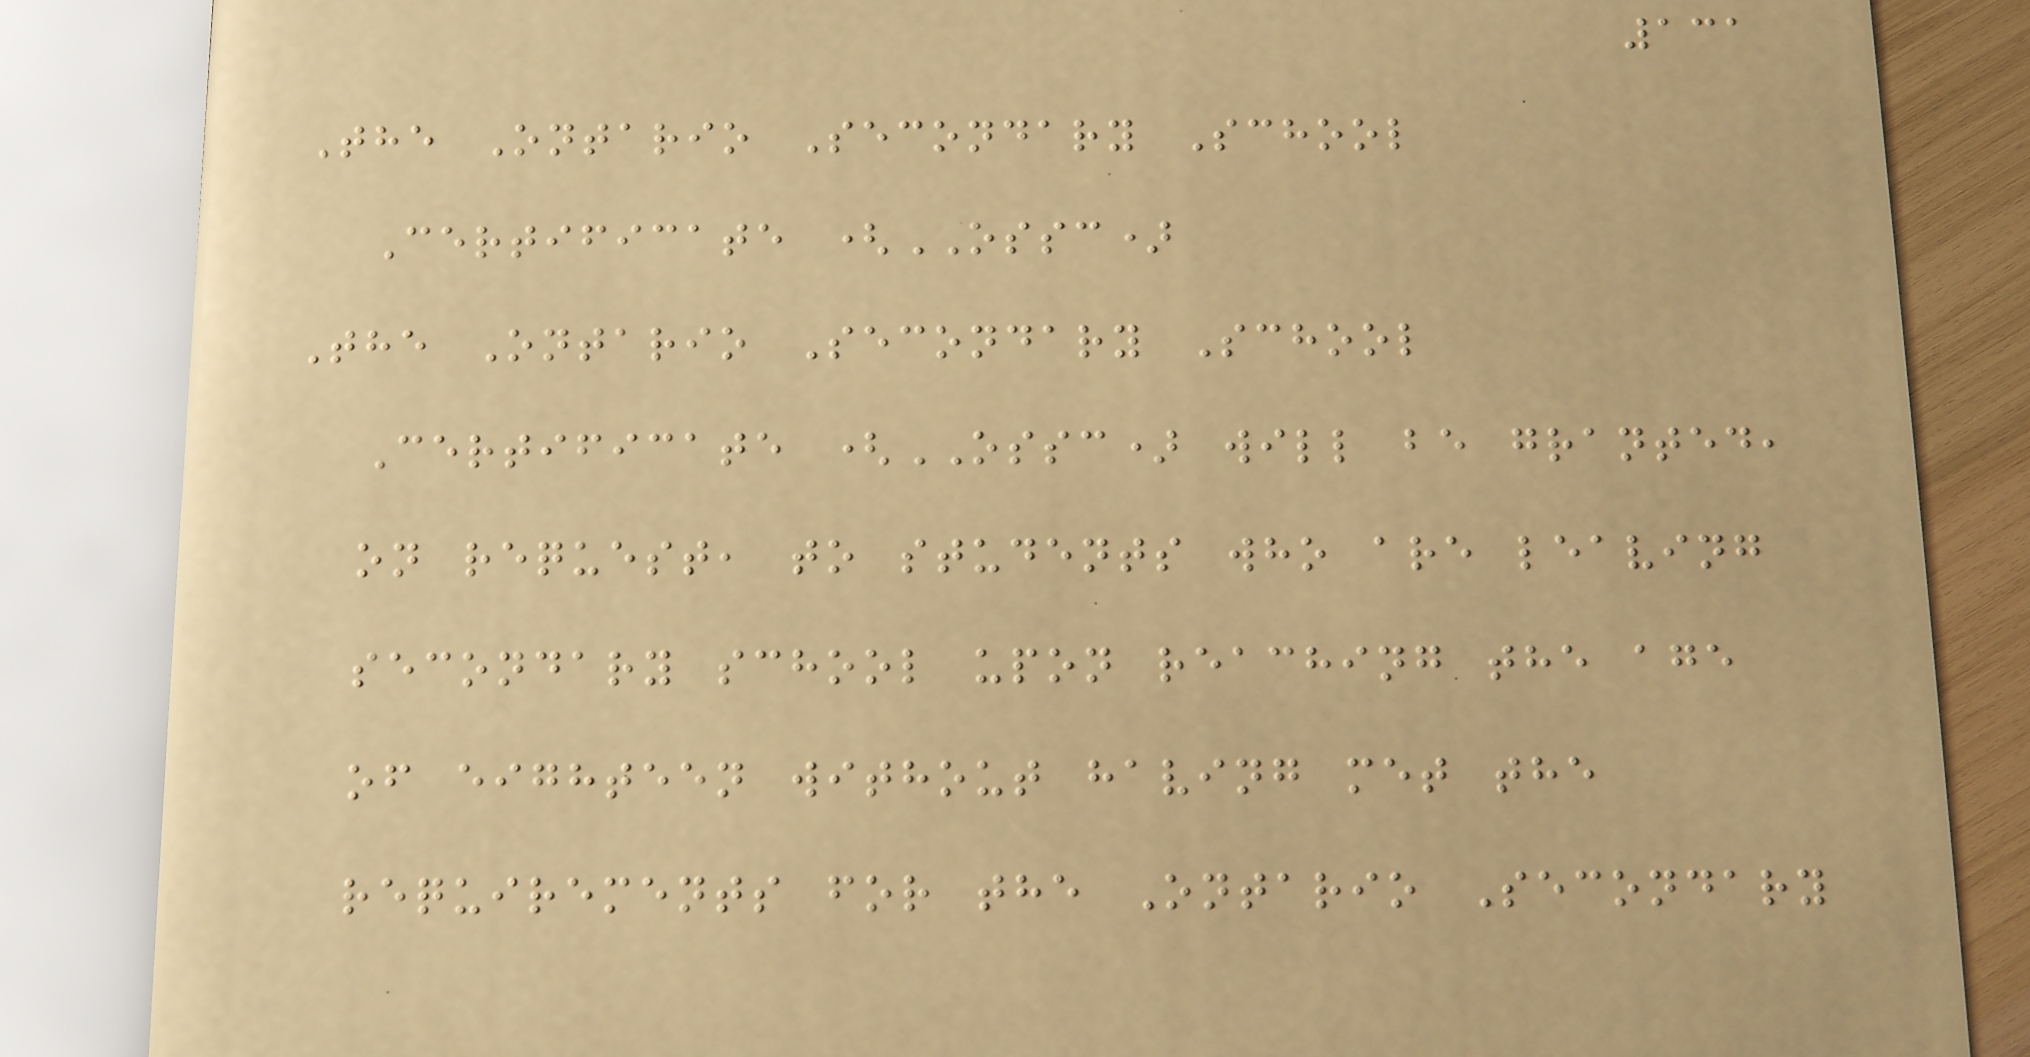131
The Ontario Secondary School
Certificate (OSSC)
The Ontario Secondary School
Certificate (OSSC) will be granted,
on request, to students who are leaving
secondary school upon reaching the age
of eighteen without having met the
requirements for the Ontario Secondary
